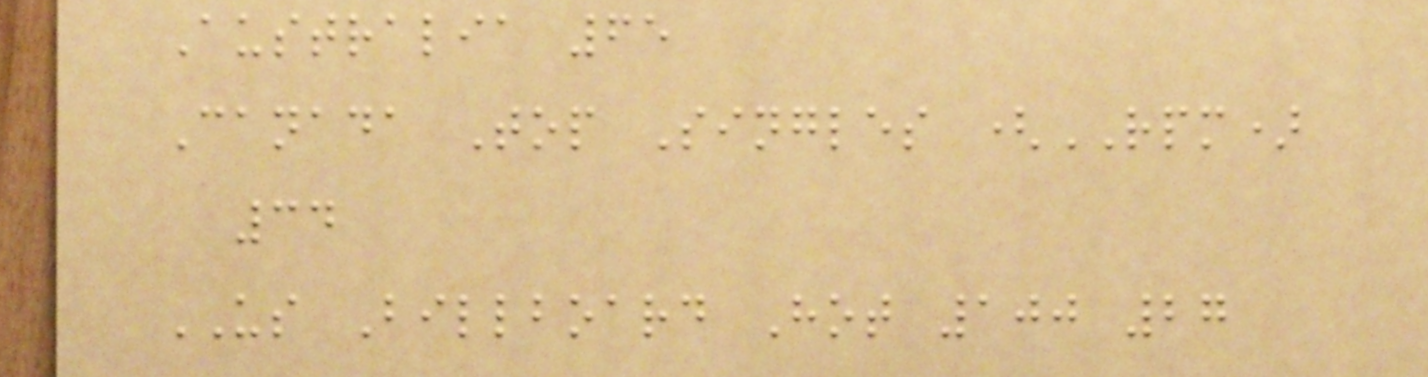Australia 65
Canada Top Singles (RPM)
34
US Billboard Hot 100 27
